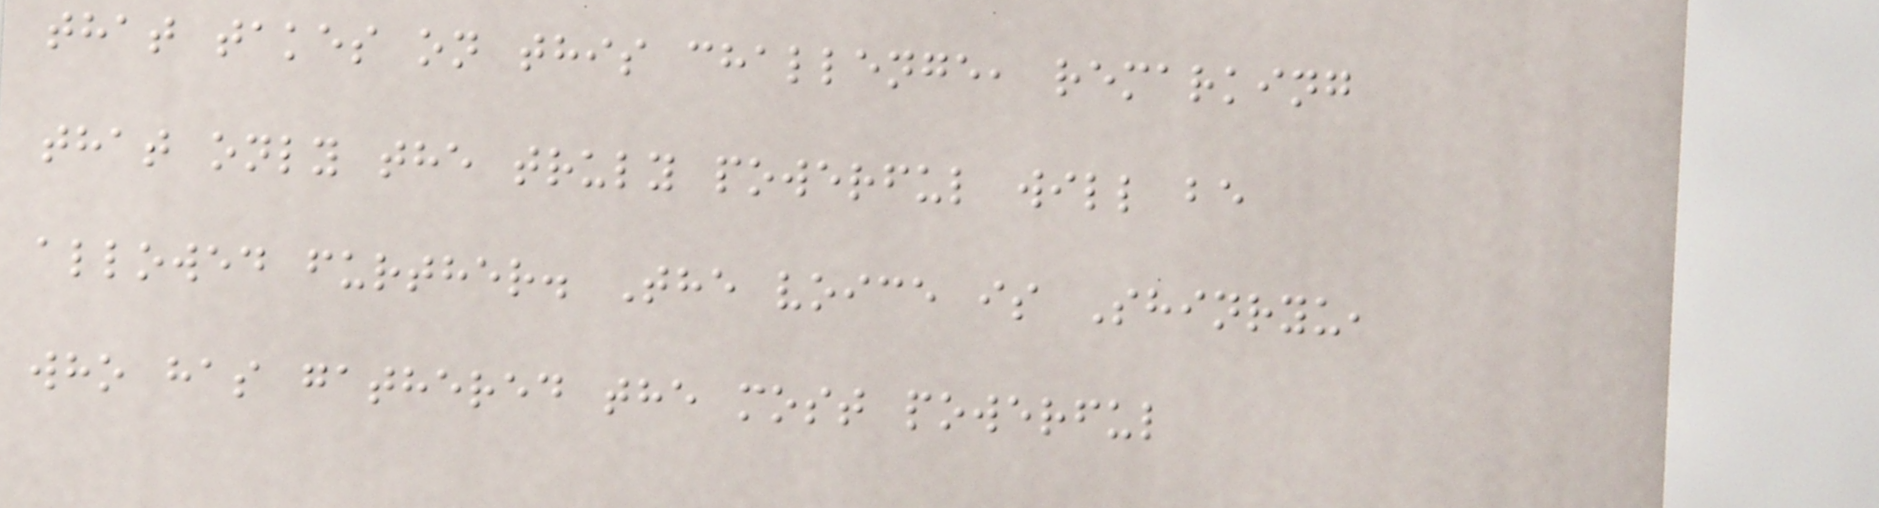that takes on this challenge, remarking
that only the truly powerful will be
allowed further. The voice is Shinryu,
who has gathered the most powerful
